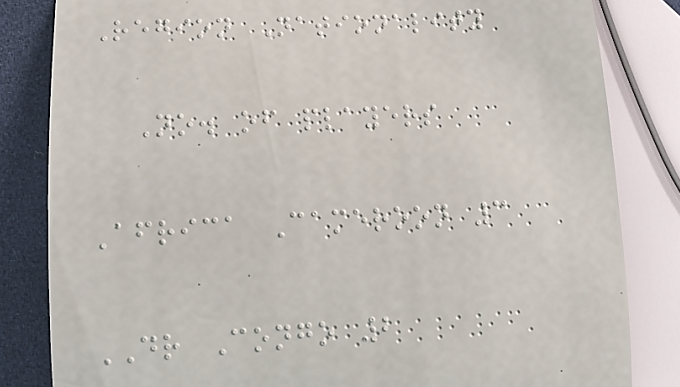Region Nationality
No. of players
Africa Cameroon 3
DR Congo 2
